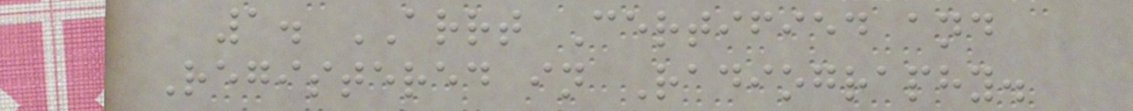1. ARRT Certified and
Registered in Radiography.
